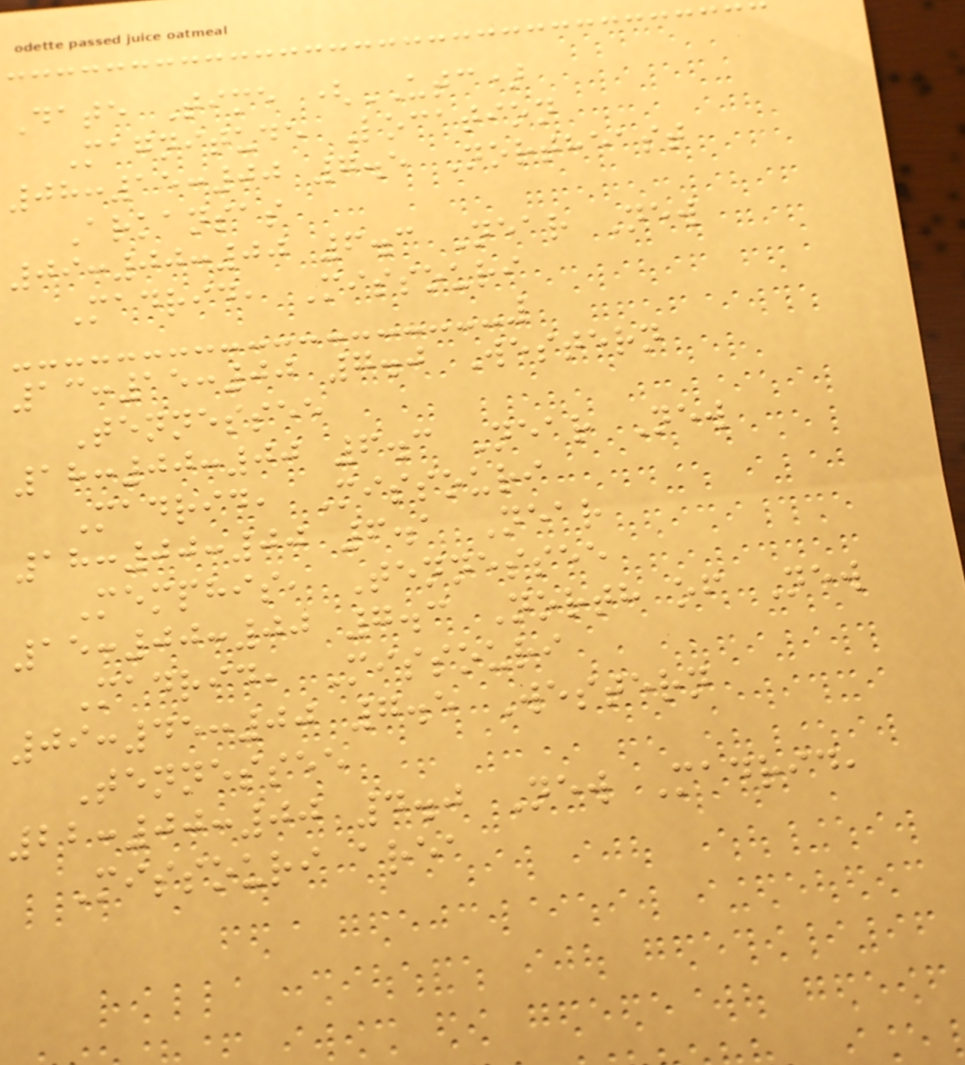Date Time (UTC)
Magnitude Location
08:15:00 7.5 Northeast
Arkansas
09:00:00 6.3 Near New
Madrid, Missouri
13:15:00 7.0 Western
Tennessee
18:00:00 6.3 Near New
Madrid, Missouri
18:00:00 6.1 Near
Memphis, Tennessee
15:00:00 7.3 North of New
Madrid, Missouri
09:45:00 7.5 Western
Tennessee
22:00:00 4.0 New Madrid,
Missouri area
